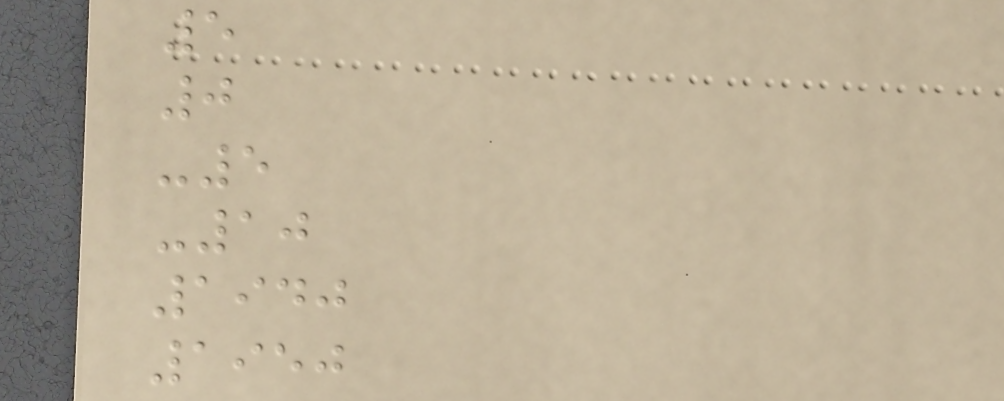5
0
-5
-10
1940
1950
